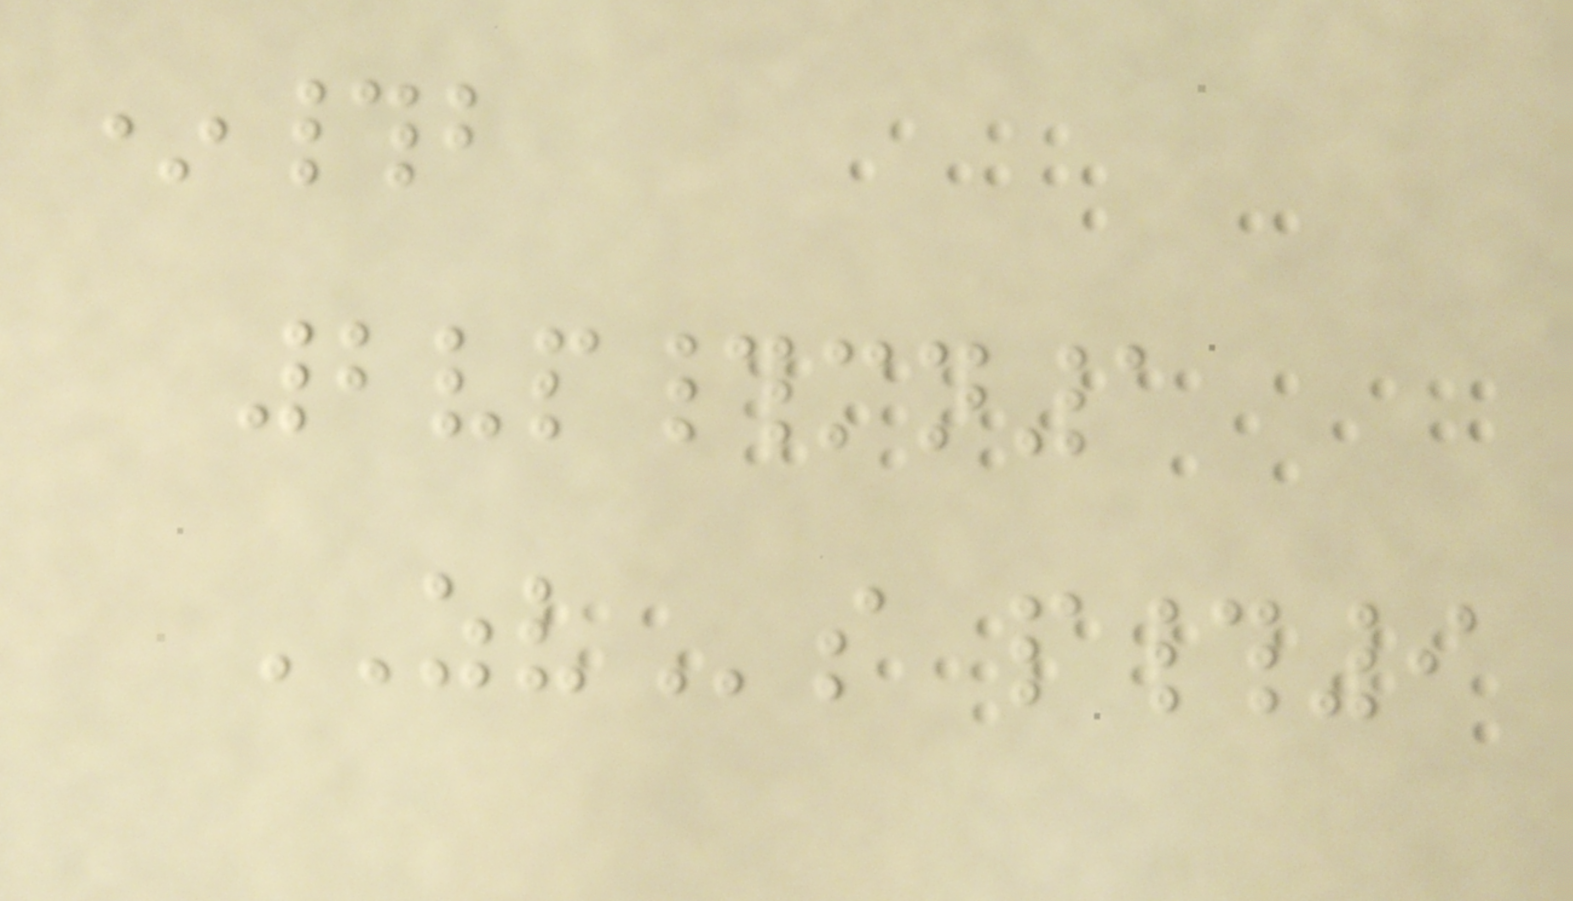*#b
2vp#mn1
ZVs p#9
